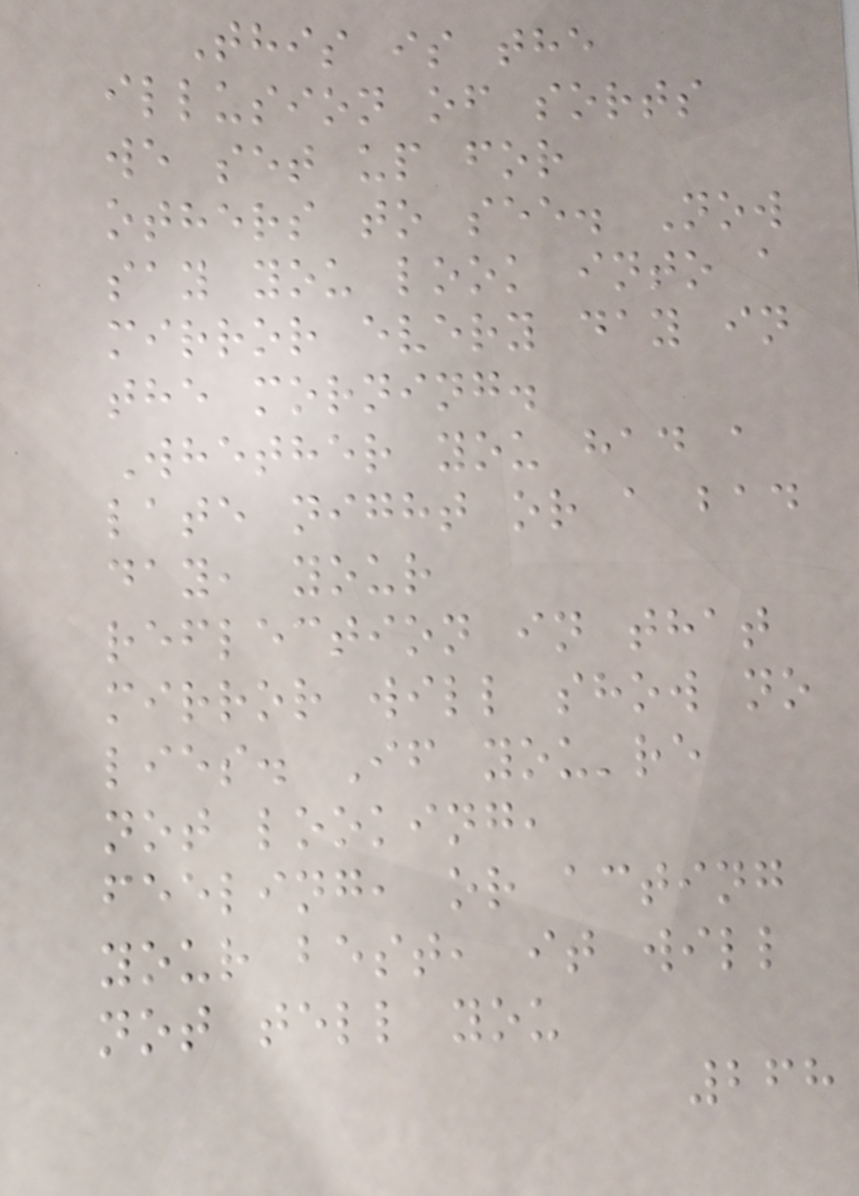This is the
illusion of sorts
we set up for
others to see. Now
say you look into a
mirror every day in
the morning.
Whether you had a
late night or a bad
day, your
reflection in that
mirror will show no
lies. If you're
not looking,
feeling, or acting
your best, it will
not tell you
268
